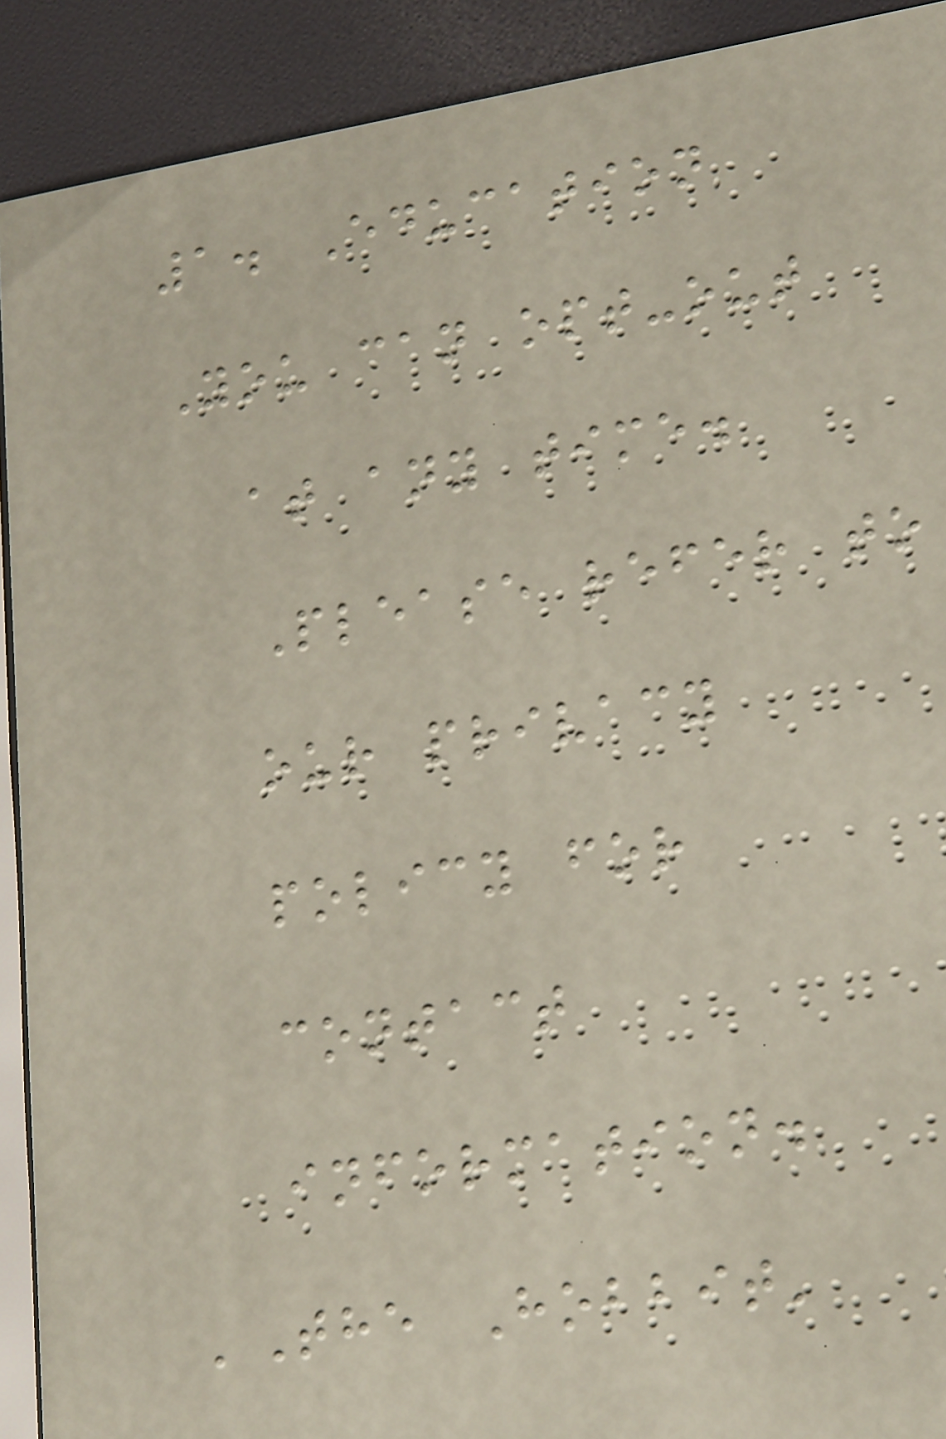1. Education
You can opt-out
at any time.
Please refer to
our privacy
policy for
contact
information.
'The Hobbit'
